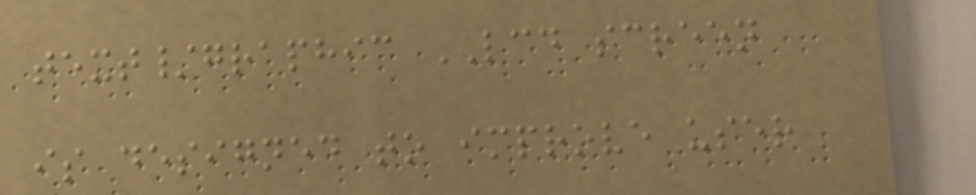text/graphic LCD screen
is designed to improve user
